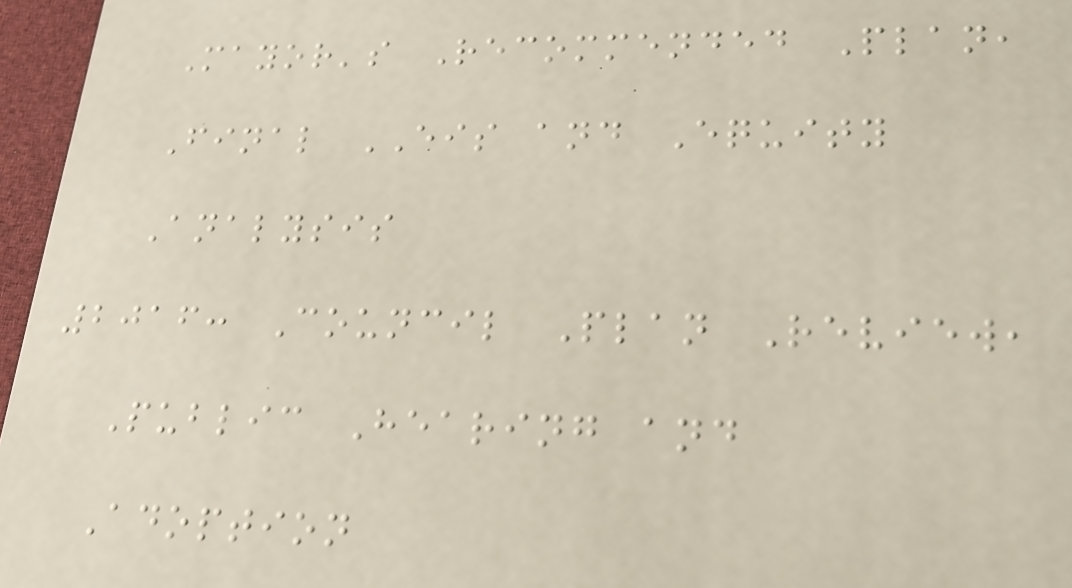Mayor's Recommended Plan,
Final EIS and Equity
Analysis
2016: Council Plan Review,
Public Hearing and
Adoption
